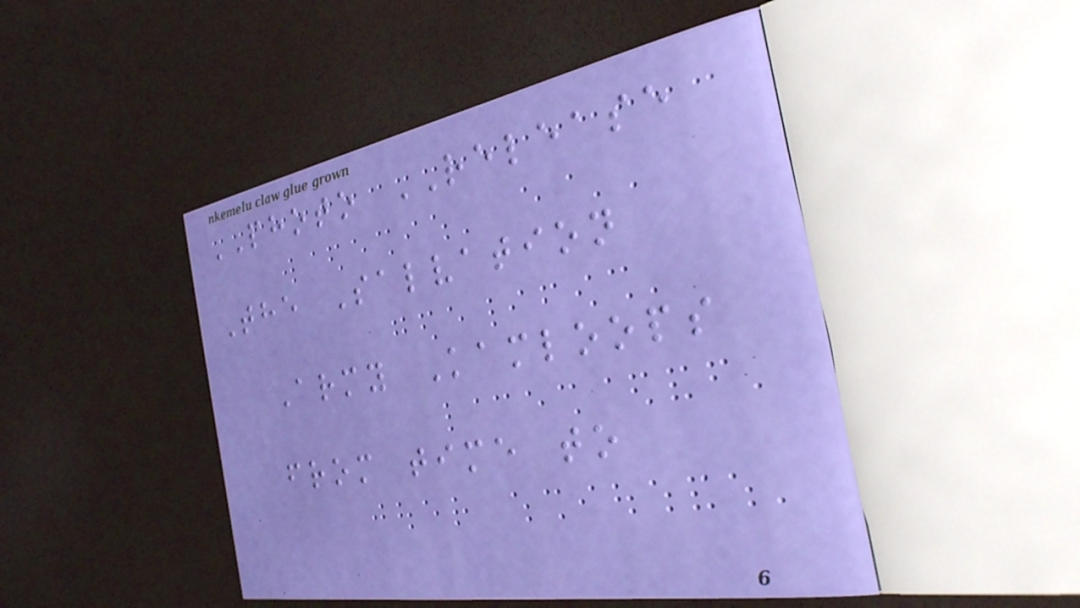PHOTO RELEASE
The Salvation
Army Kamloops
from time to
